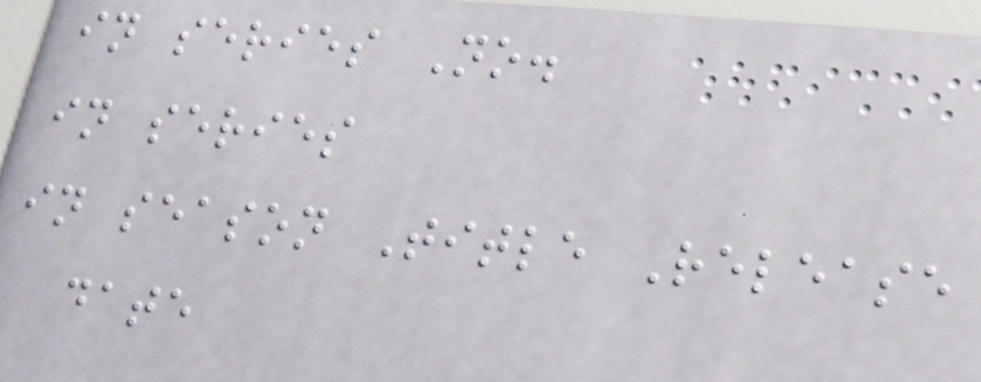in series No.
in series
in season Title Release
date
